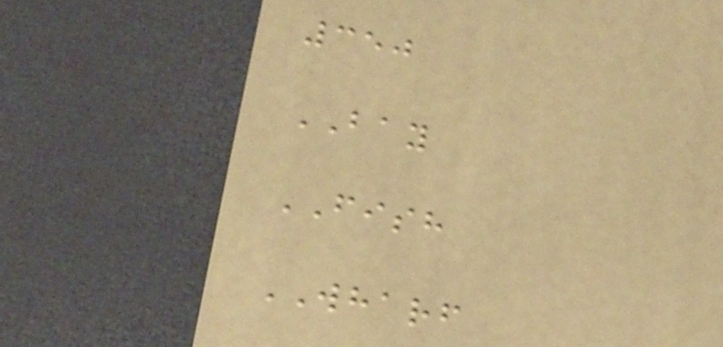350
BAY
FISH
WHARF
